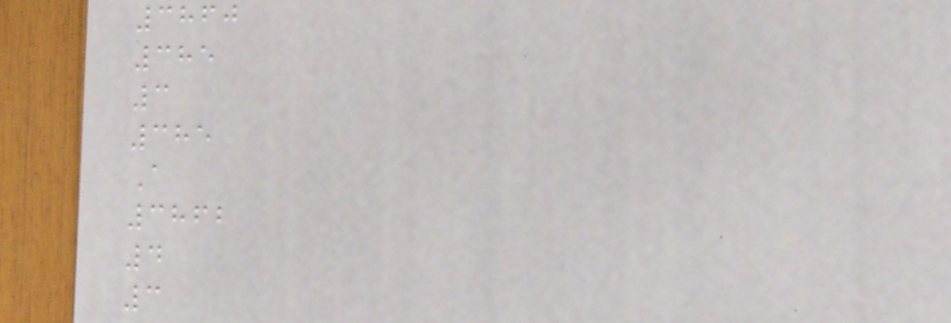3860
385
3
385
A
3862
4
3
